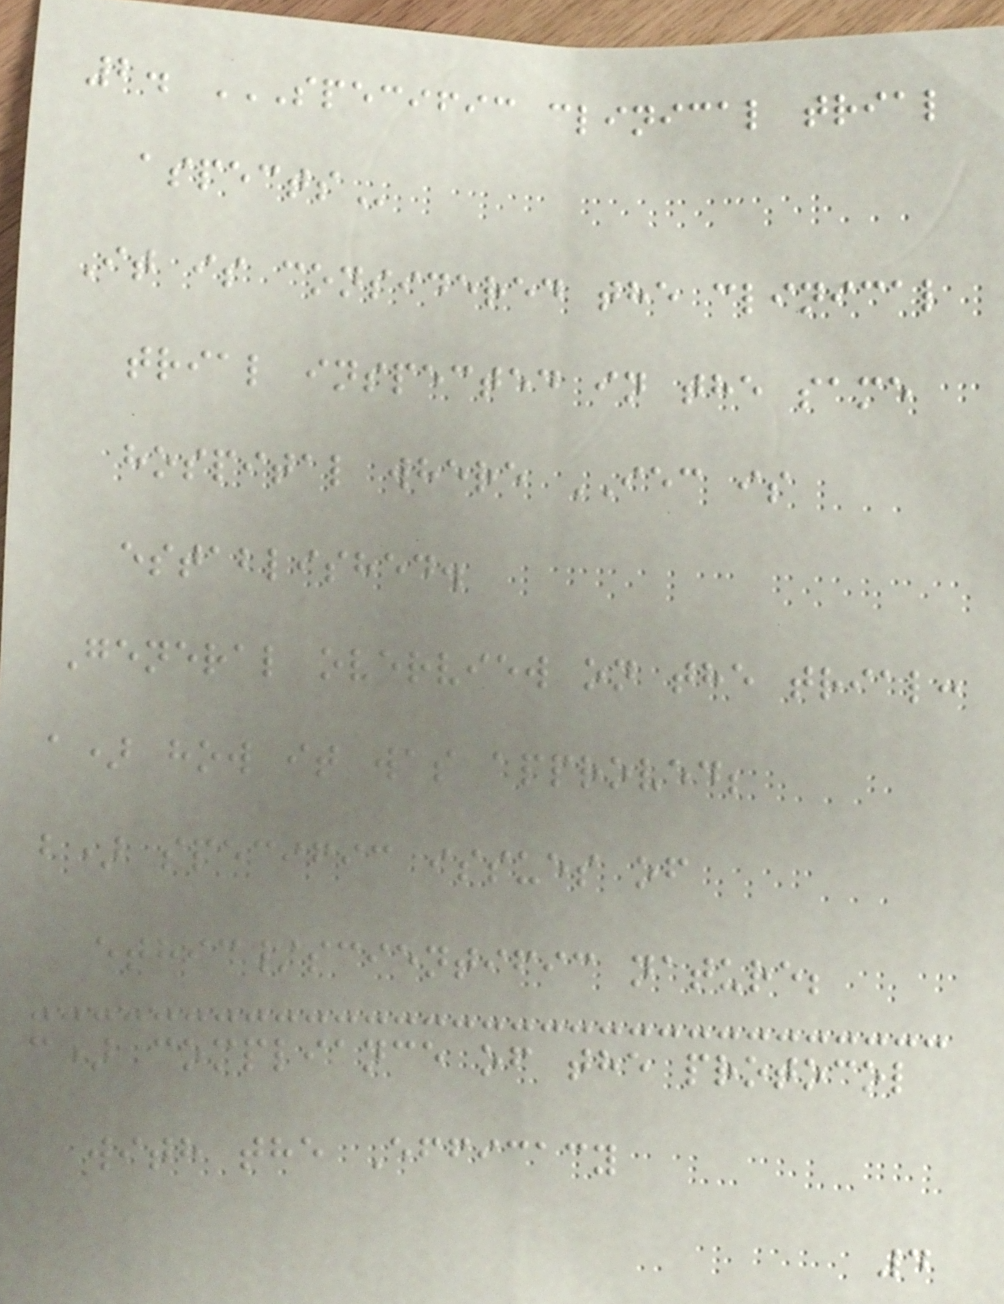2. SPECIFIC CLINICAL TRIAL
ASPECTS
It is considered the clinical
trial inspected in the same
hospital where IEC is
established.
General overview on the trial:
a) how it was approved;
b) specific issues of
ethic/scientific nature;
c) compliance of the protocol
with the Efficacy
4
